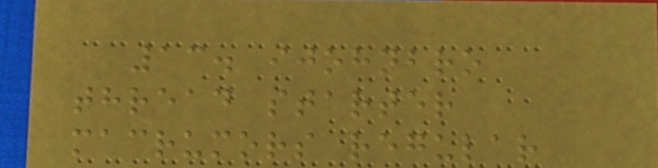13. ijohnbro
thread starter
macrumors regular
